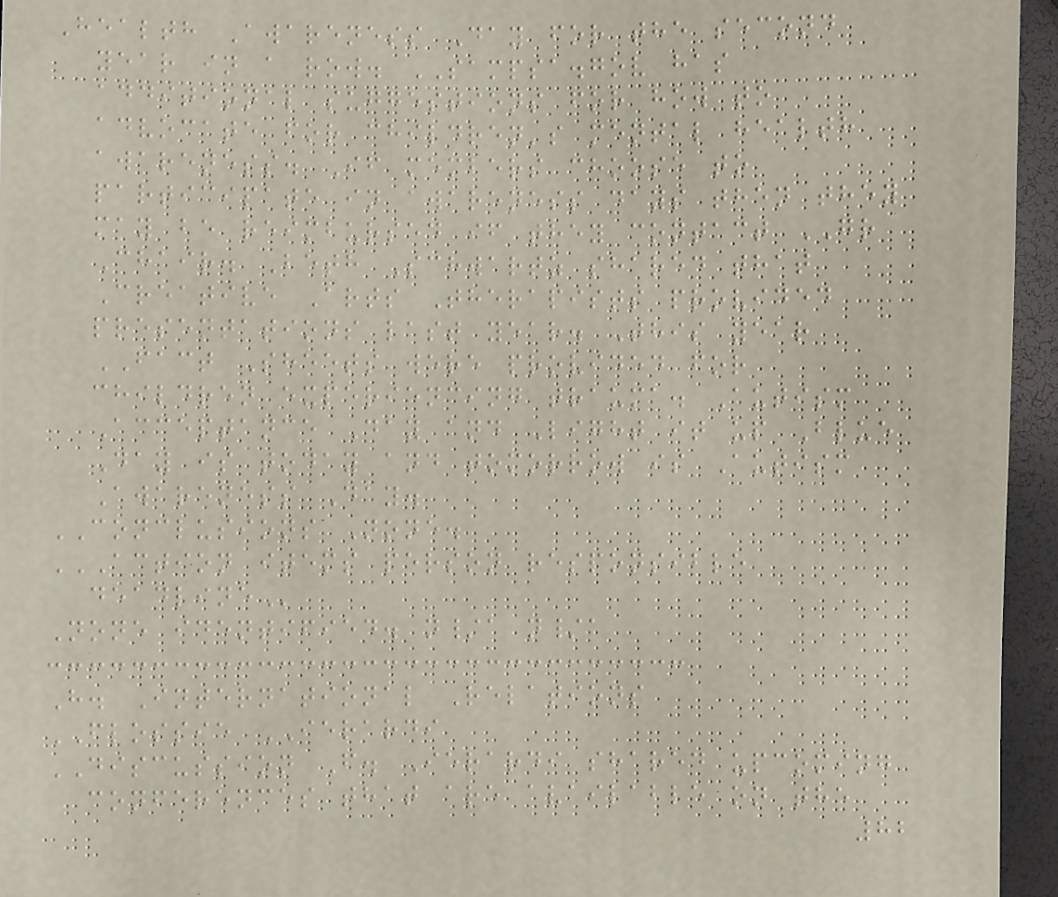Health Awareness Day for the second
year in a row. SAMPSA.gov has
additional suggestions for how to
advocate for children's mental health
awareness. If members choose to
participate in awareness days then they
may be reimbursed if they contact GR
Chair. Beth Schwartz shared that
Creative Arts Therapists provided
presentations last year. This year
FACT Sheets were provided for
children experiencing trauma. Autism
Acceptance Day and Light it up Blue
Day is today and tomorrow is Autism
Awareness Day.
CONCLUSIONS None.
ACTION ITEMS PERSON RESPONSIBLE
DEADLINE
None identified. n/a n/a
H. International Relations
FLOSSIE IERARDI
DISCUSSION F. Ierardi shared upcoming
conferences that are available on the
82
